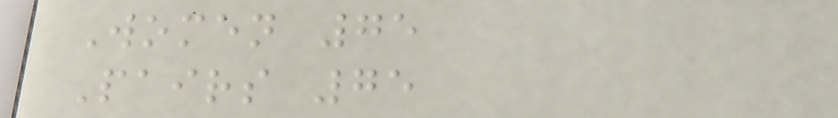Women 75
Pairs 75
